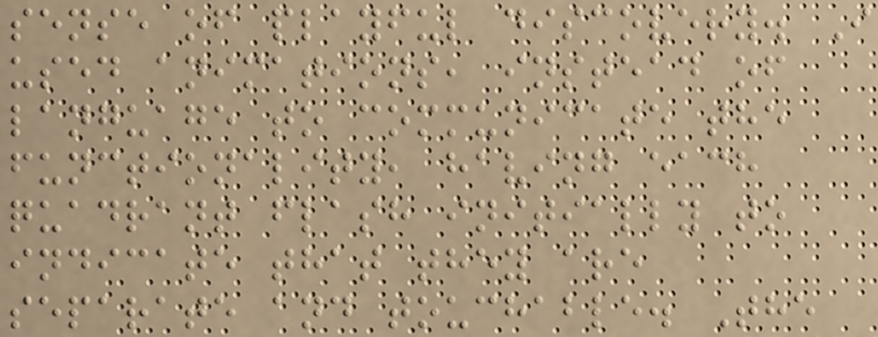sense of playful discovery. I
used animations, instead of
language to communicate the
functionality, having each
quadrant flash initially to
indicate that they are
separate and touchable. The
